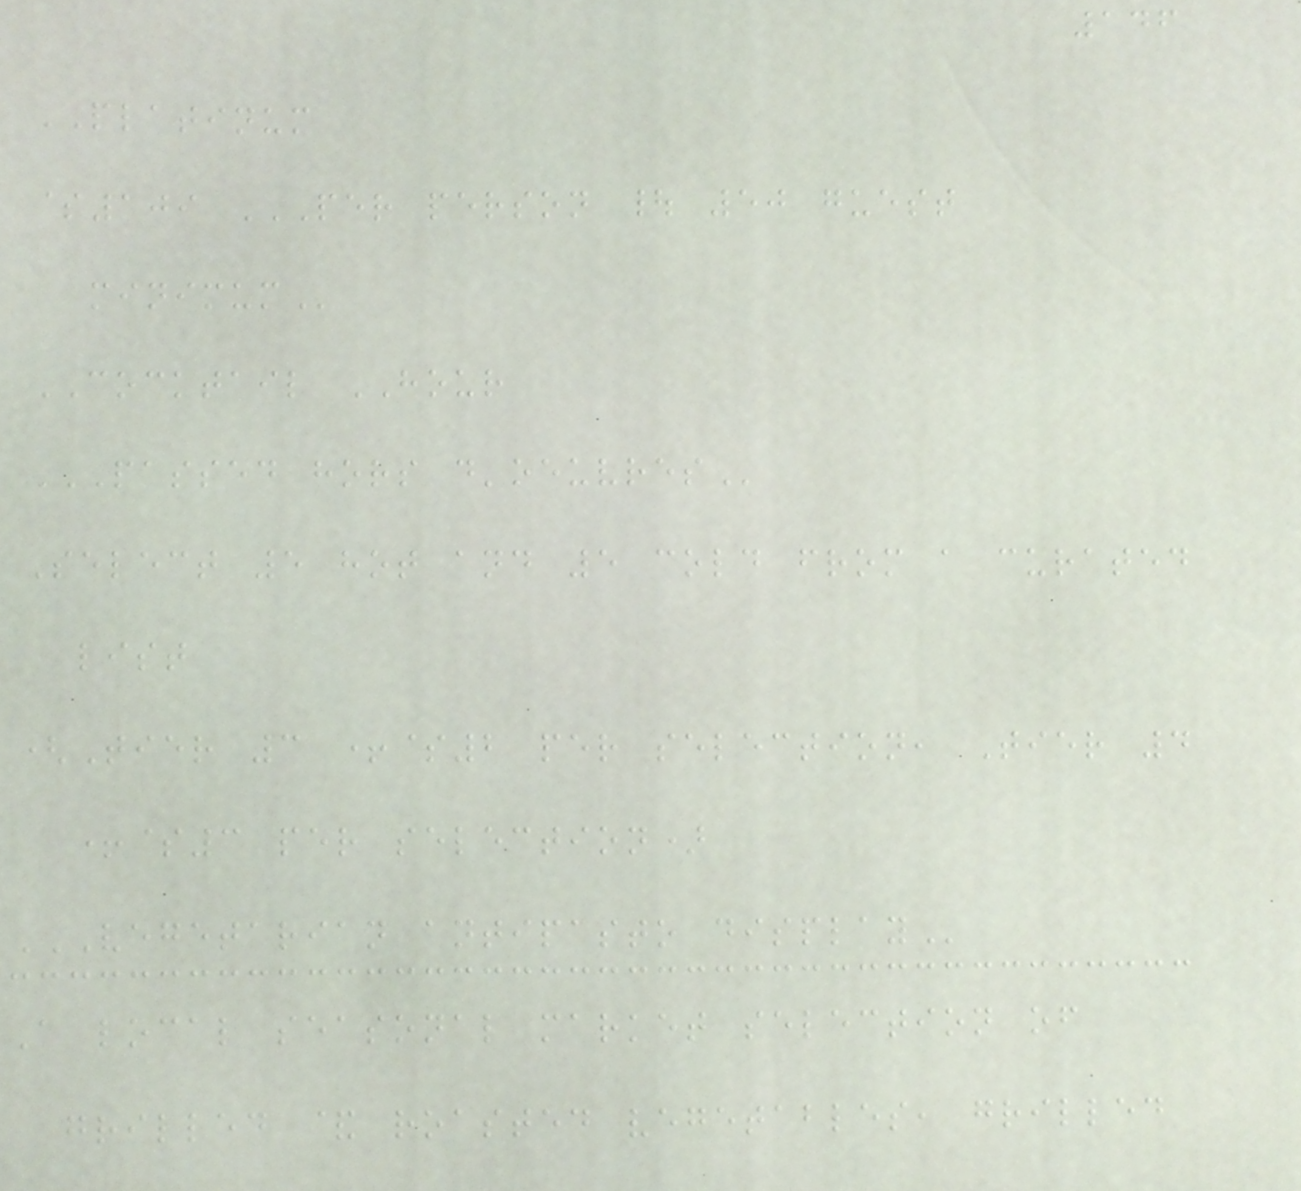146
PLATINUM
$109 PER PERSON | 50 GUEST
MINIMUM
COCKTAIL HOUR
PASSED HORS D'OEUVRES
Select 5 hot and 5 cold from a curated
list
(Tier 3 +$2 per selection, Tier 4
+$3 per selection)
VEGETARIAN ANTIPASTO DISPLAY
A local seasonal market selection of
grilled & roasted vegetables, grilled
